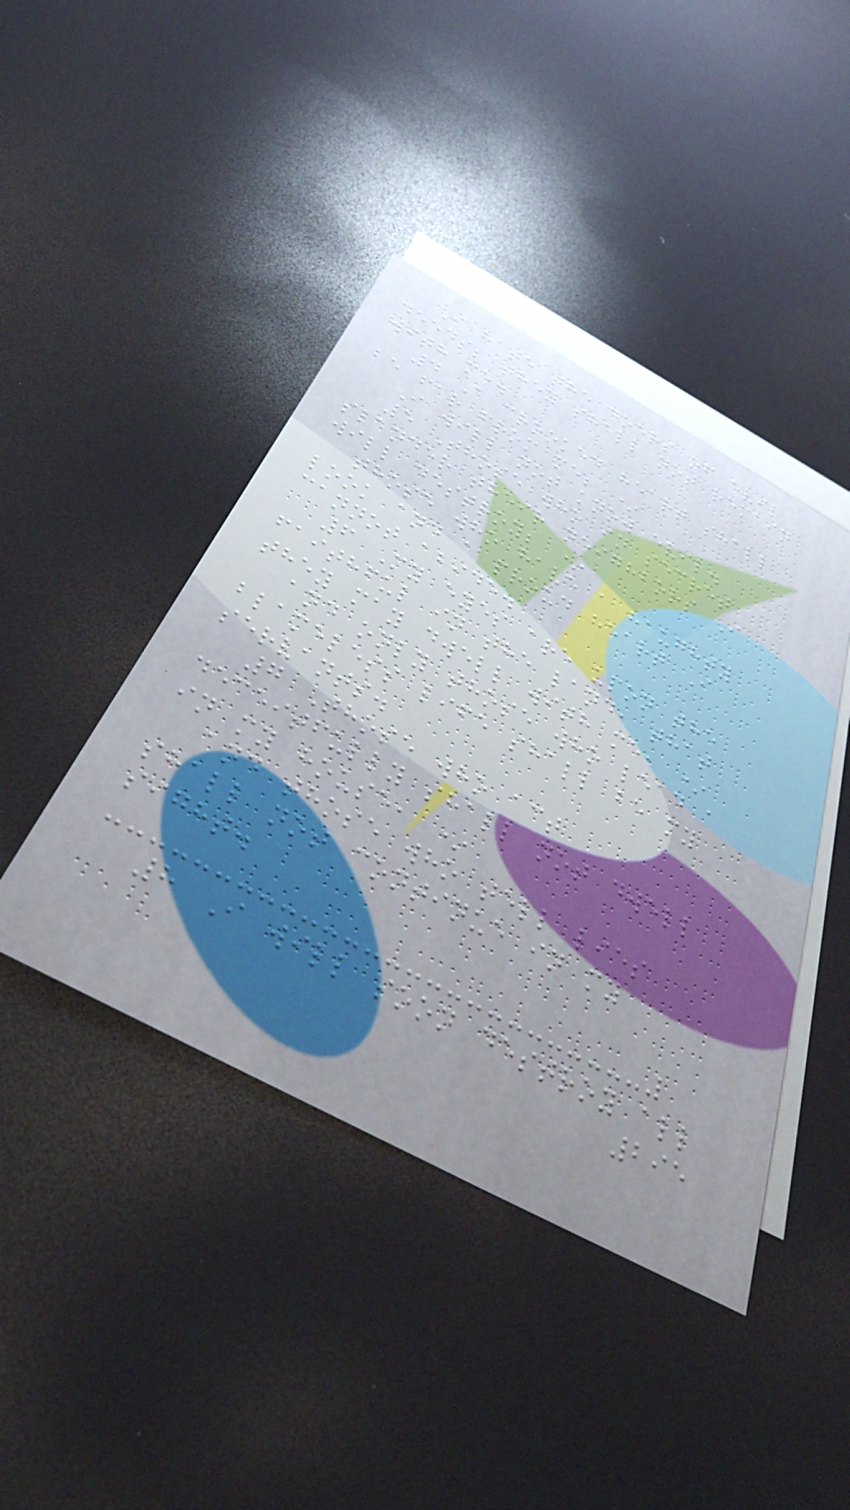I hate the doers of evil
deeds; they shall not remain
with me.
4 A crooked heart shall
be far from me; *
I will not know evil.
5 Those who in secret
slander their neighbors I
will destroy; *
those who have a haughty
look and a proud heart I
cannot abide.
6 My eyes are upon the
faithful in the land, that
they may dwell with me, *
and only those who lead a
blameless life shall be my
servants.
7 Those who act
deceitfully shall not dwell
in my house, *
and those who tell lies
shall not continue in my
sight.
8 I will soon destroy all
295
